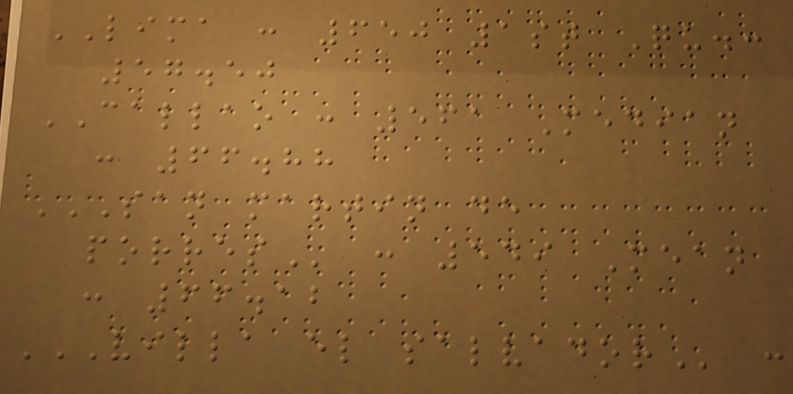LIMA : 650 1st Qu.:
57.50
CALLAO : 561 Median
: 66.88
SAN MARTIN DE
PORRES : 549 Mean
: 66.12
VILLA EL SALVADOR :
